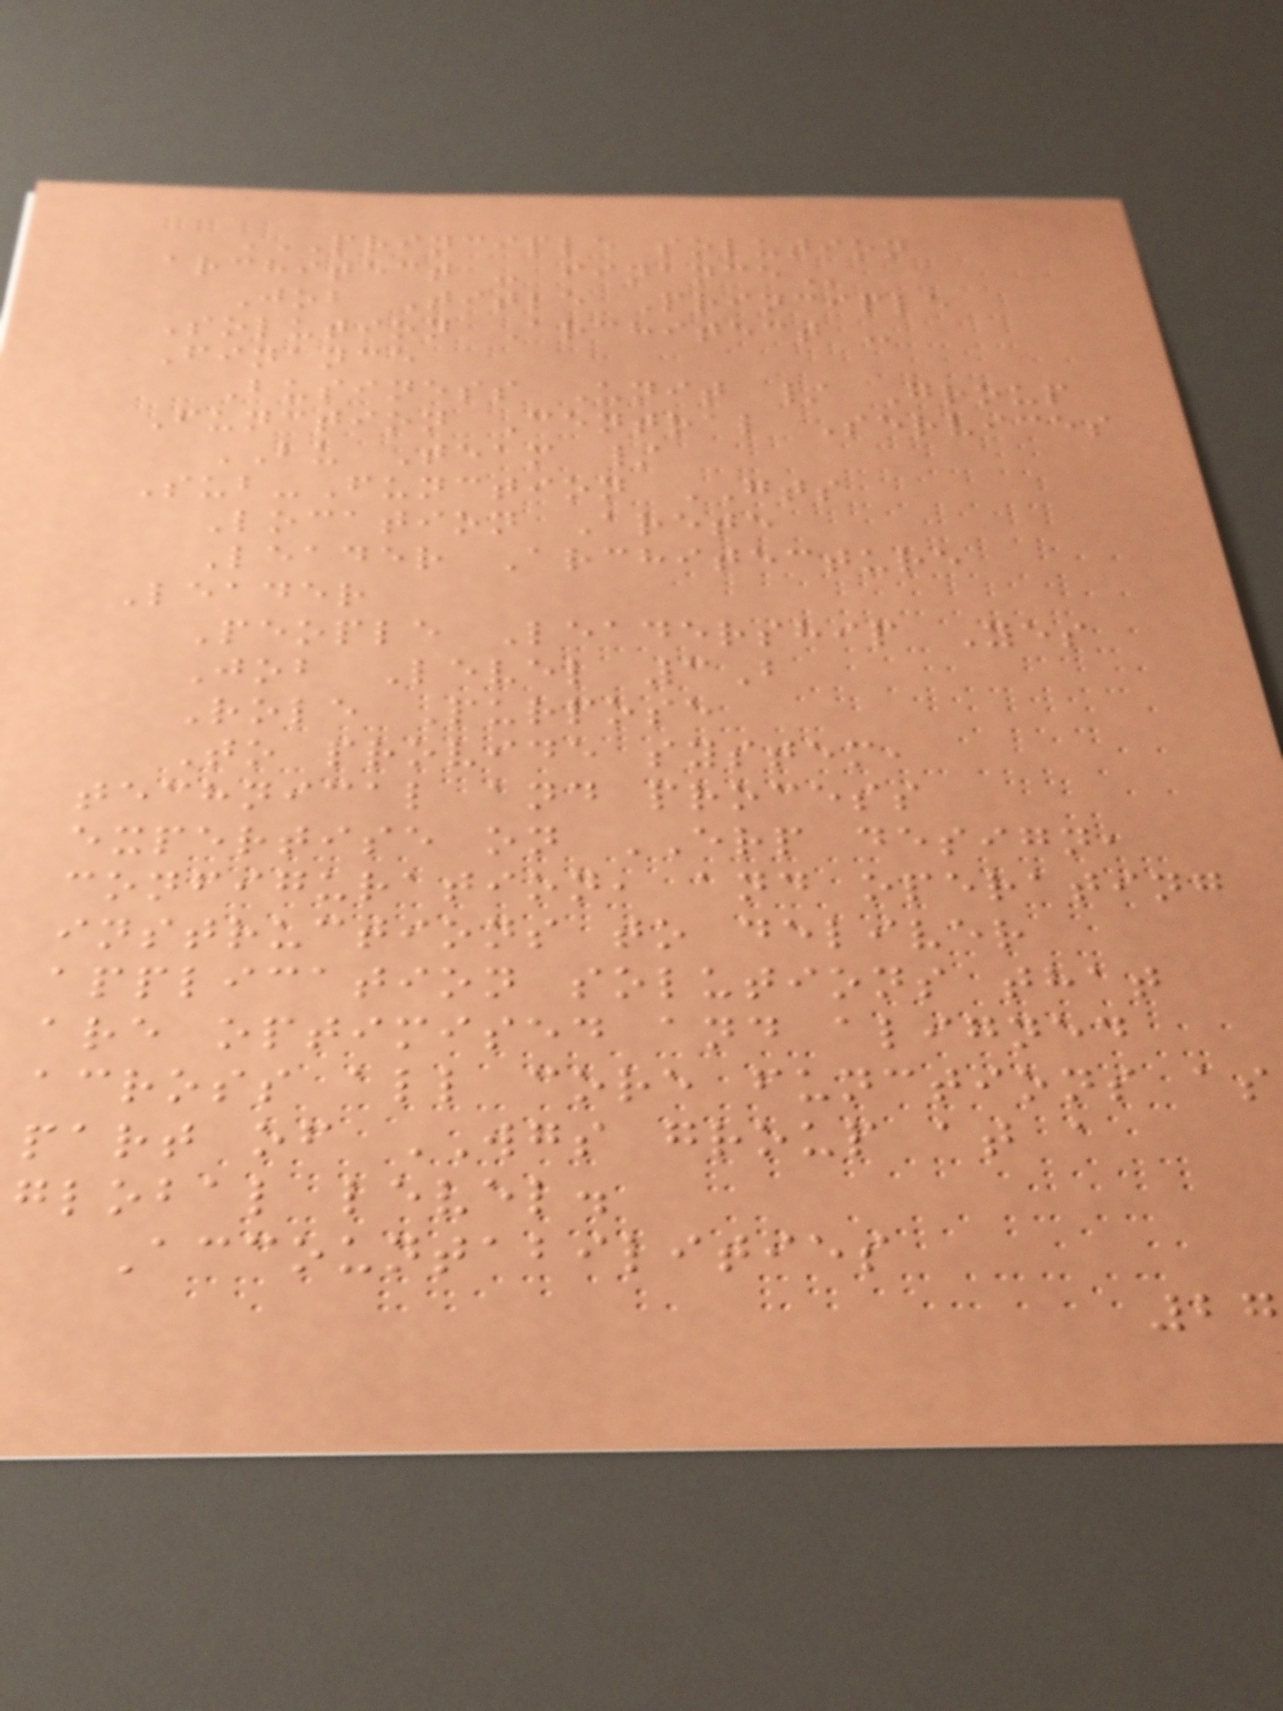PRINCIPLE SOLUTION
architect -
Job Title Principle
Solution Architect -
Finance
Business Unit / Group
Function Central Services
BU Team /
Sub-Function GTS
Location Arete
Leader Architecture
Leader
People Leadership Yes
Job Level 3B
Role Purpose
To provide system,
technical and process
expertise on ERP design,
configuration, and operating
instructions to deliver
application solutions that
are optimised and aligned
across all core functions as
part of WGS group at a
global level.
Accountabilities
